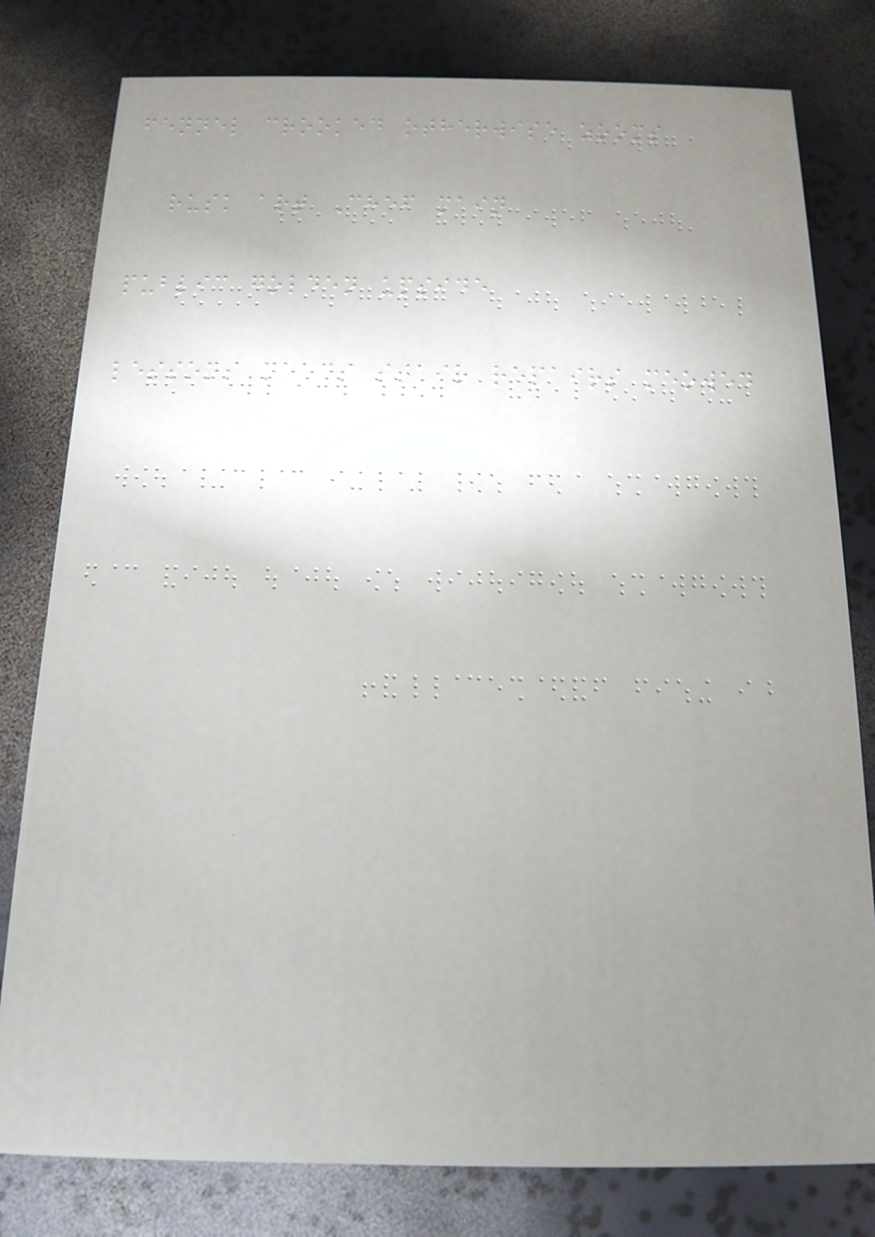fennel crooked otherwise zooms
rusk art Chef main
public golden upside
lessons needs stair repairs meowed
